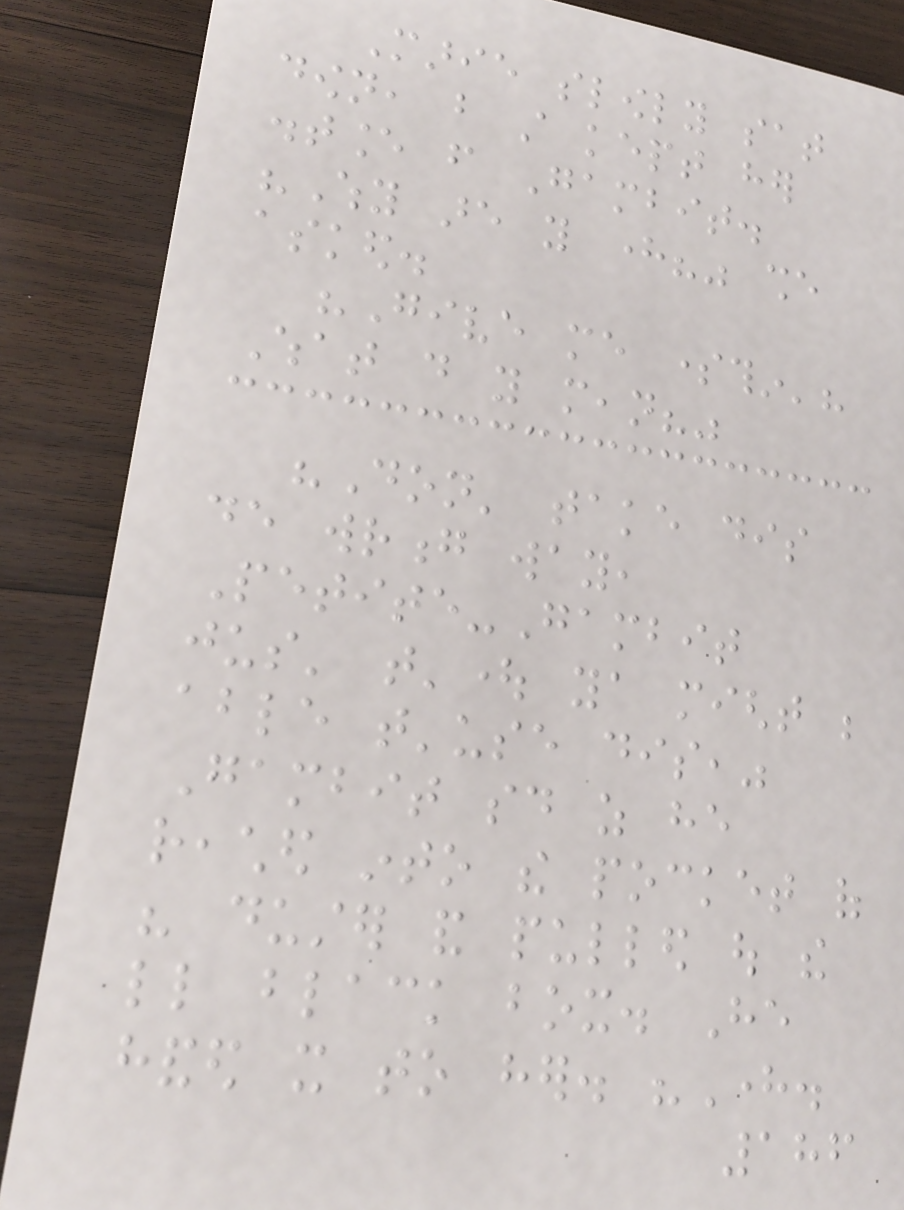Marie slowly sat
down, but still kept her
distance from Gambit.
"Why are you here?" she
asked.
"Give me somethin'?
What do you mean?"
"Don' take dis
de wrong way,
Petite-Gambit
jus' t'ought ya might be
able t'use dis,"
Gambit said as he
reached into the pocket of
his duster and pulled out the
little black box. He
handed it to her. "Here.
186
